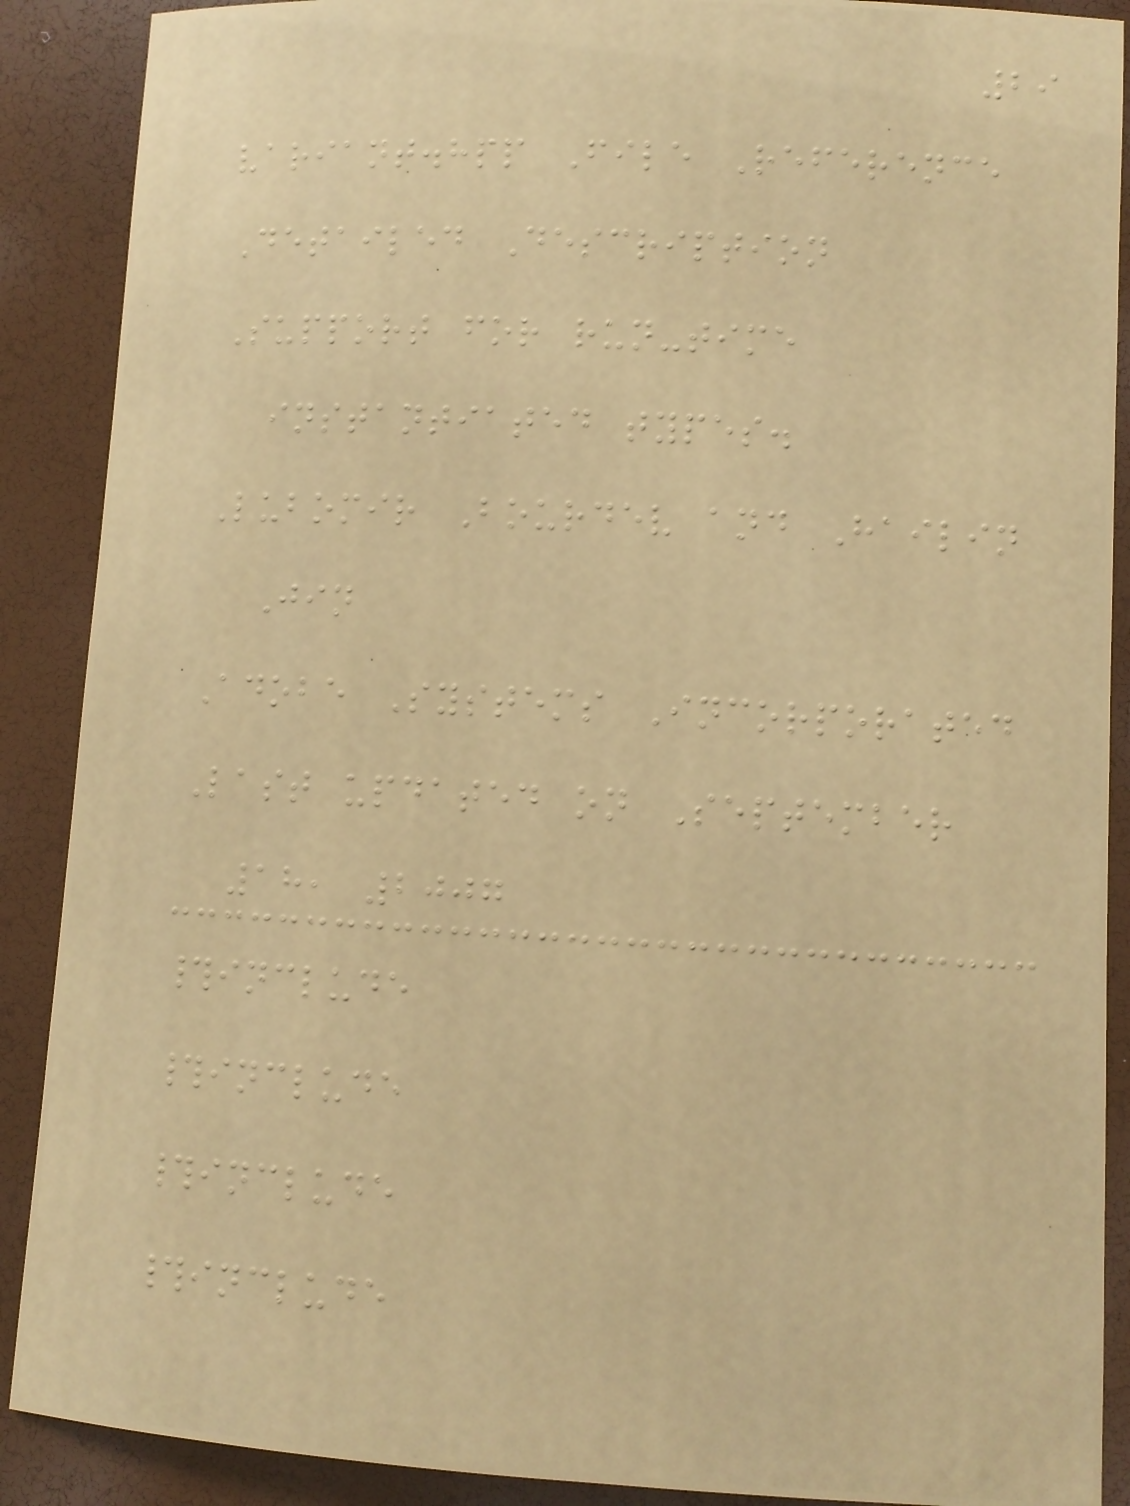29
variant.hpp File Reference
Detailed Description
Support for run-time
instantiated types.
Lubomir Bourdev and Hailin
Jin
Adobe Systems Incorporated
Last updated on September
18, 2007
#include
#include
#include
#include
